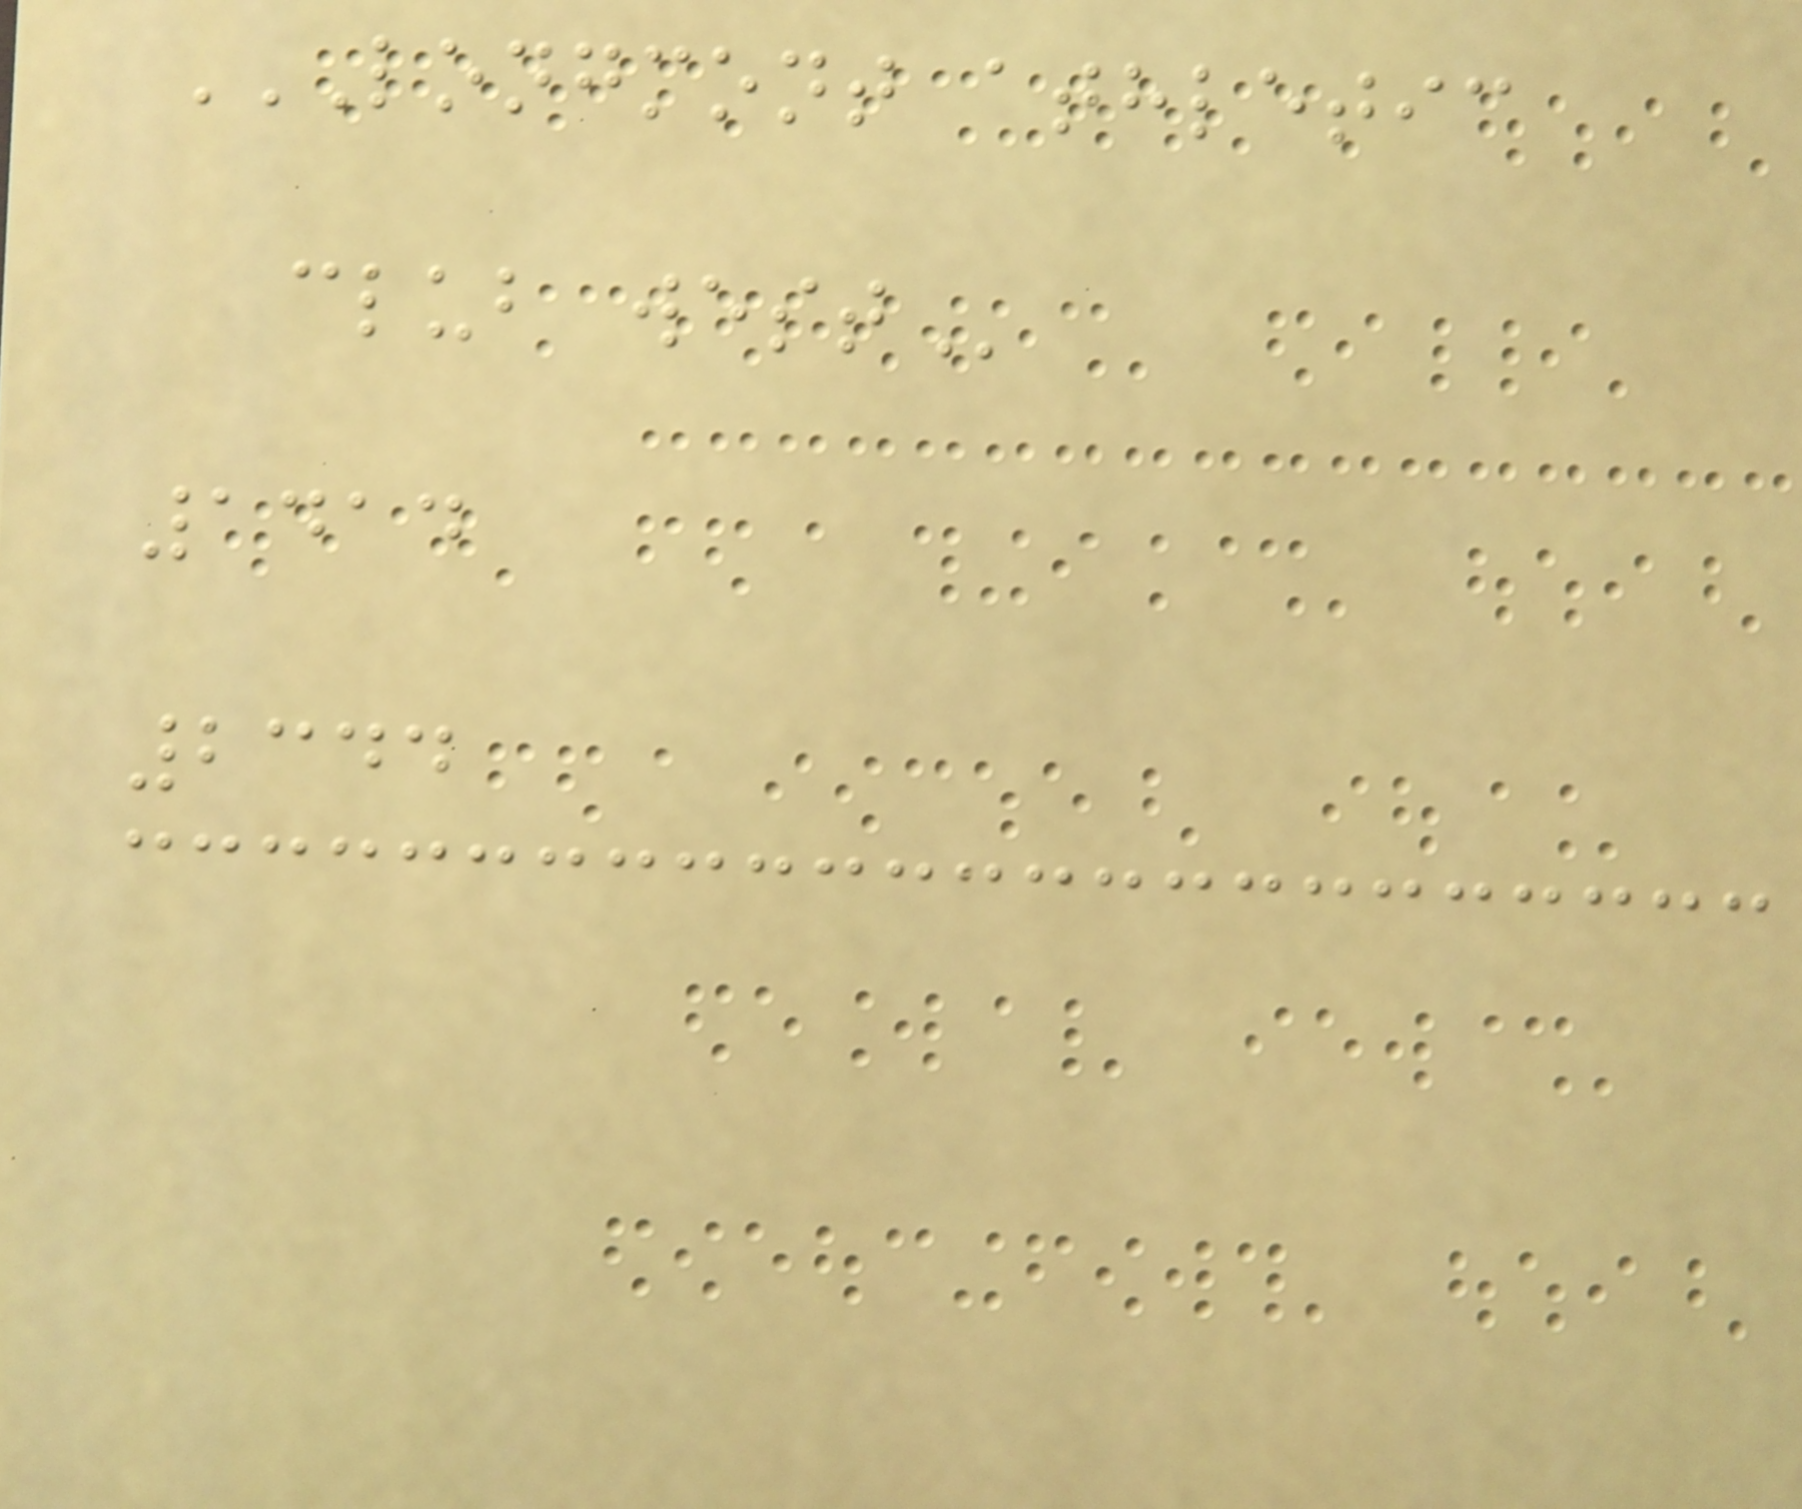LONGMONT ATHLETIC
CLUB WEST
1414
2344
